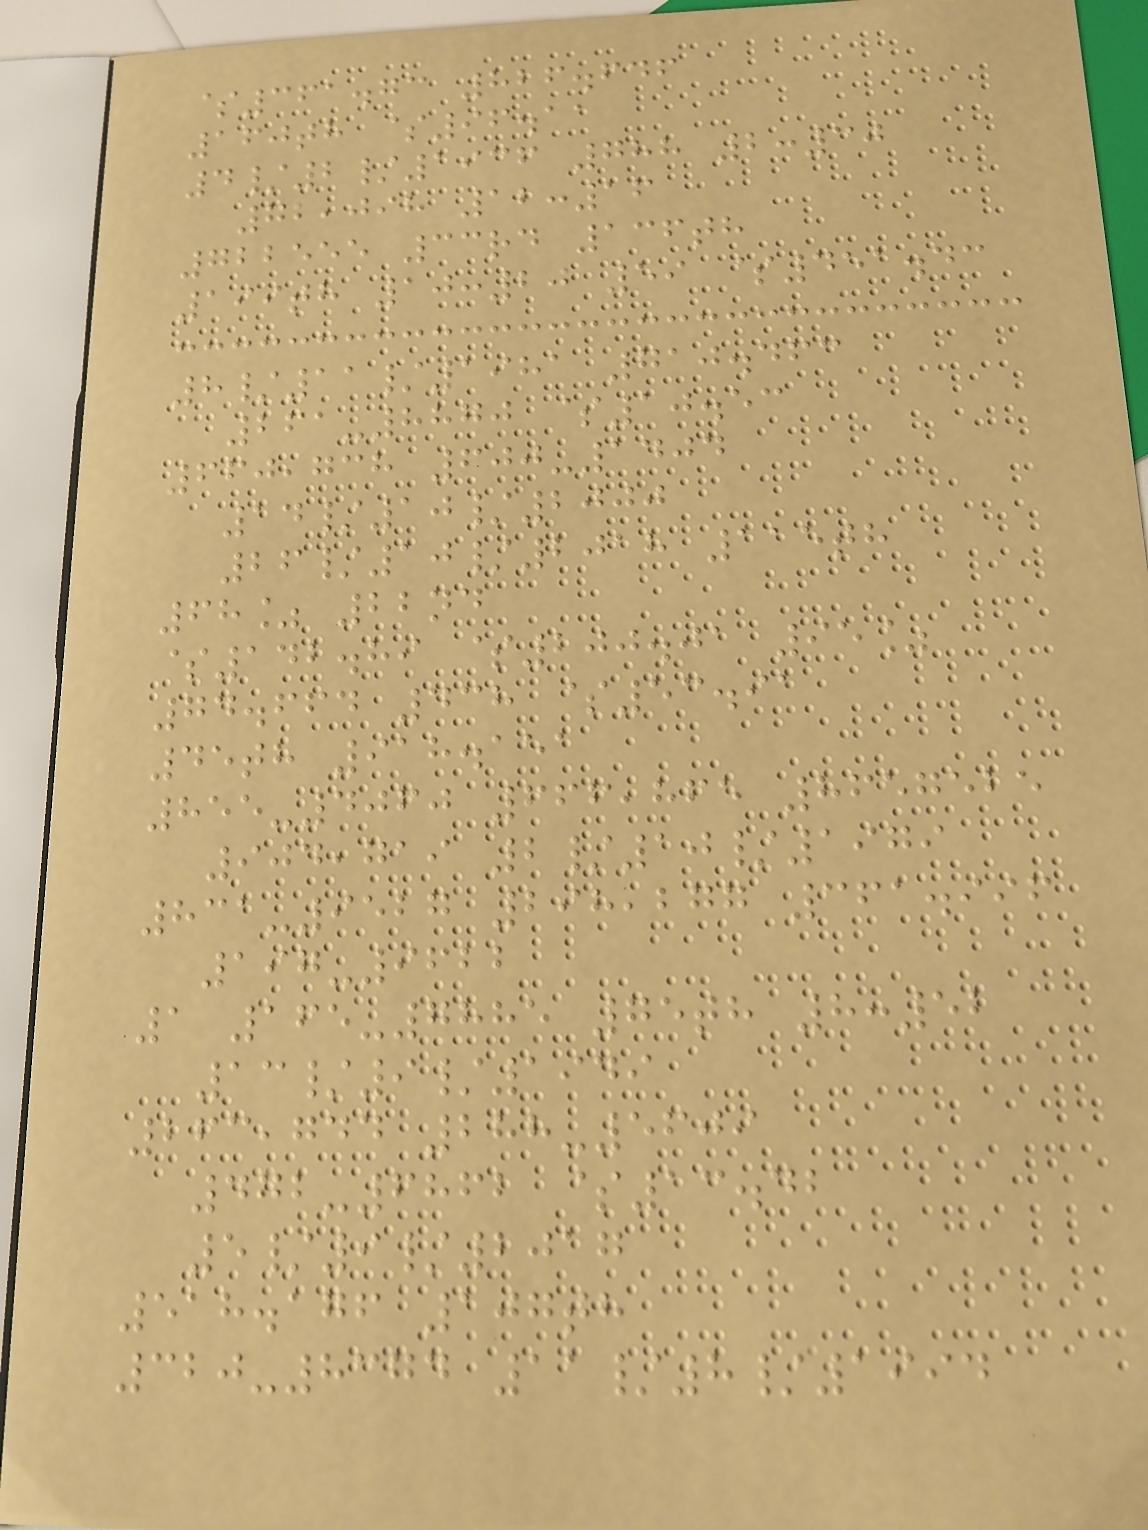$361.73 826.646
160th $96.11
4/2/1936 788 2:30
72,098 12:16
722555 33rd 136th
199th 10:20 59 $451.43
8/11/1981 710.463
261-8870 $10.53
660,738 600-1404
14/10/2000
26/10/2018 115th
68% 22nd
$142.89 $200.01 95%
74.664 438 $53.91
45th 918.151
855-4060 666,865 8657525
904,719 2/10/1979
831-9527 298,277 361.996
197-9622
1 165-7885 75th 8:52
13/9/1949
263,744 288-5609
472-6862 $13.42
5/9/2017
518.176 107th
320-8374 11/8/1994
